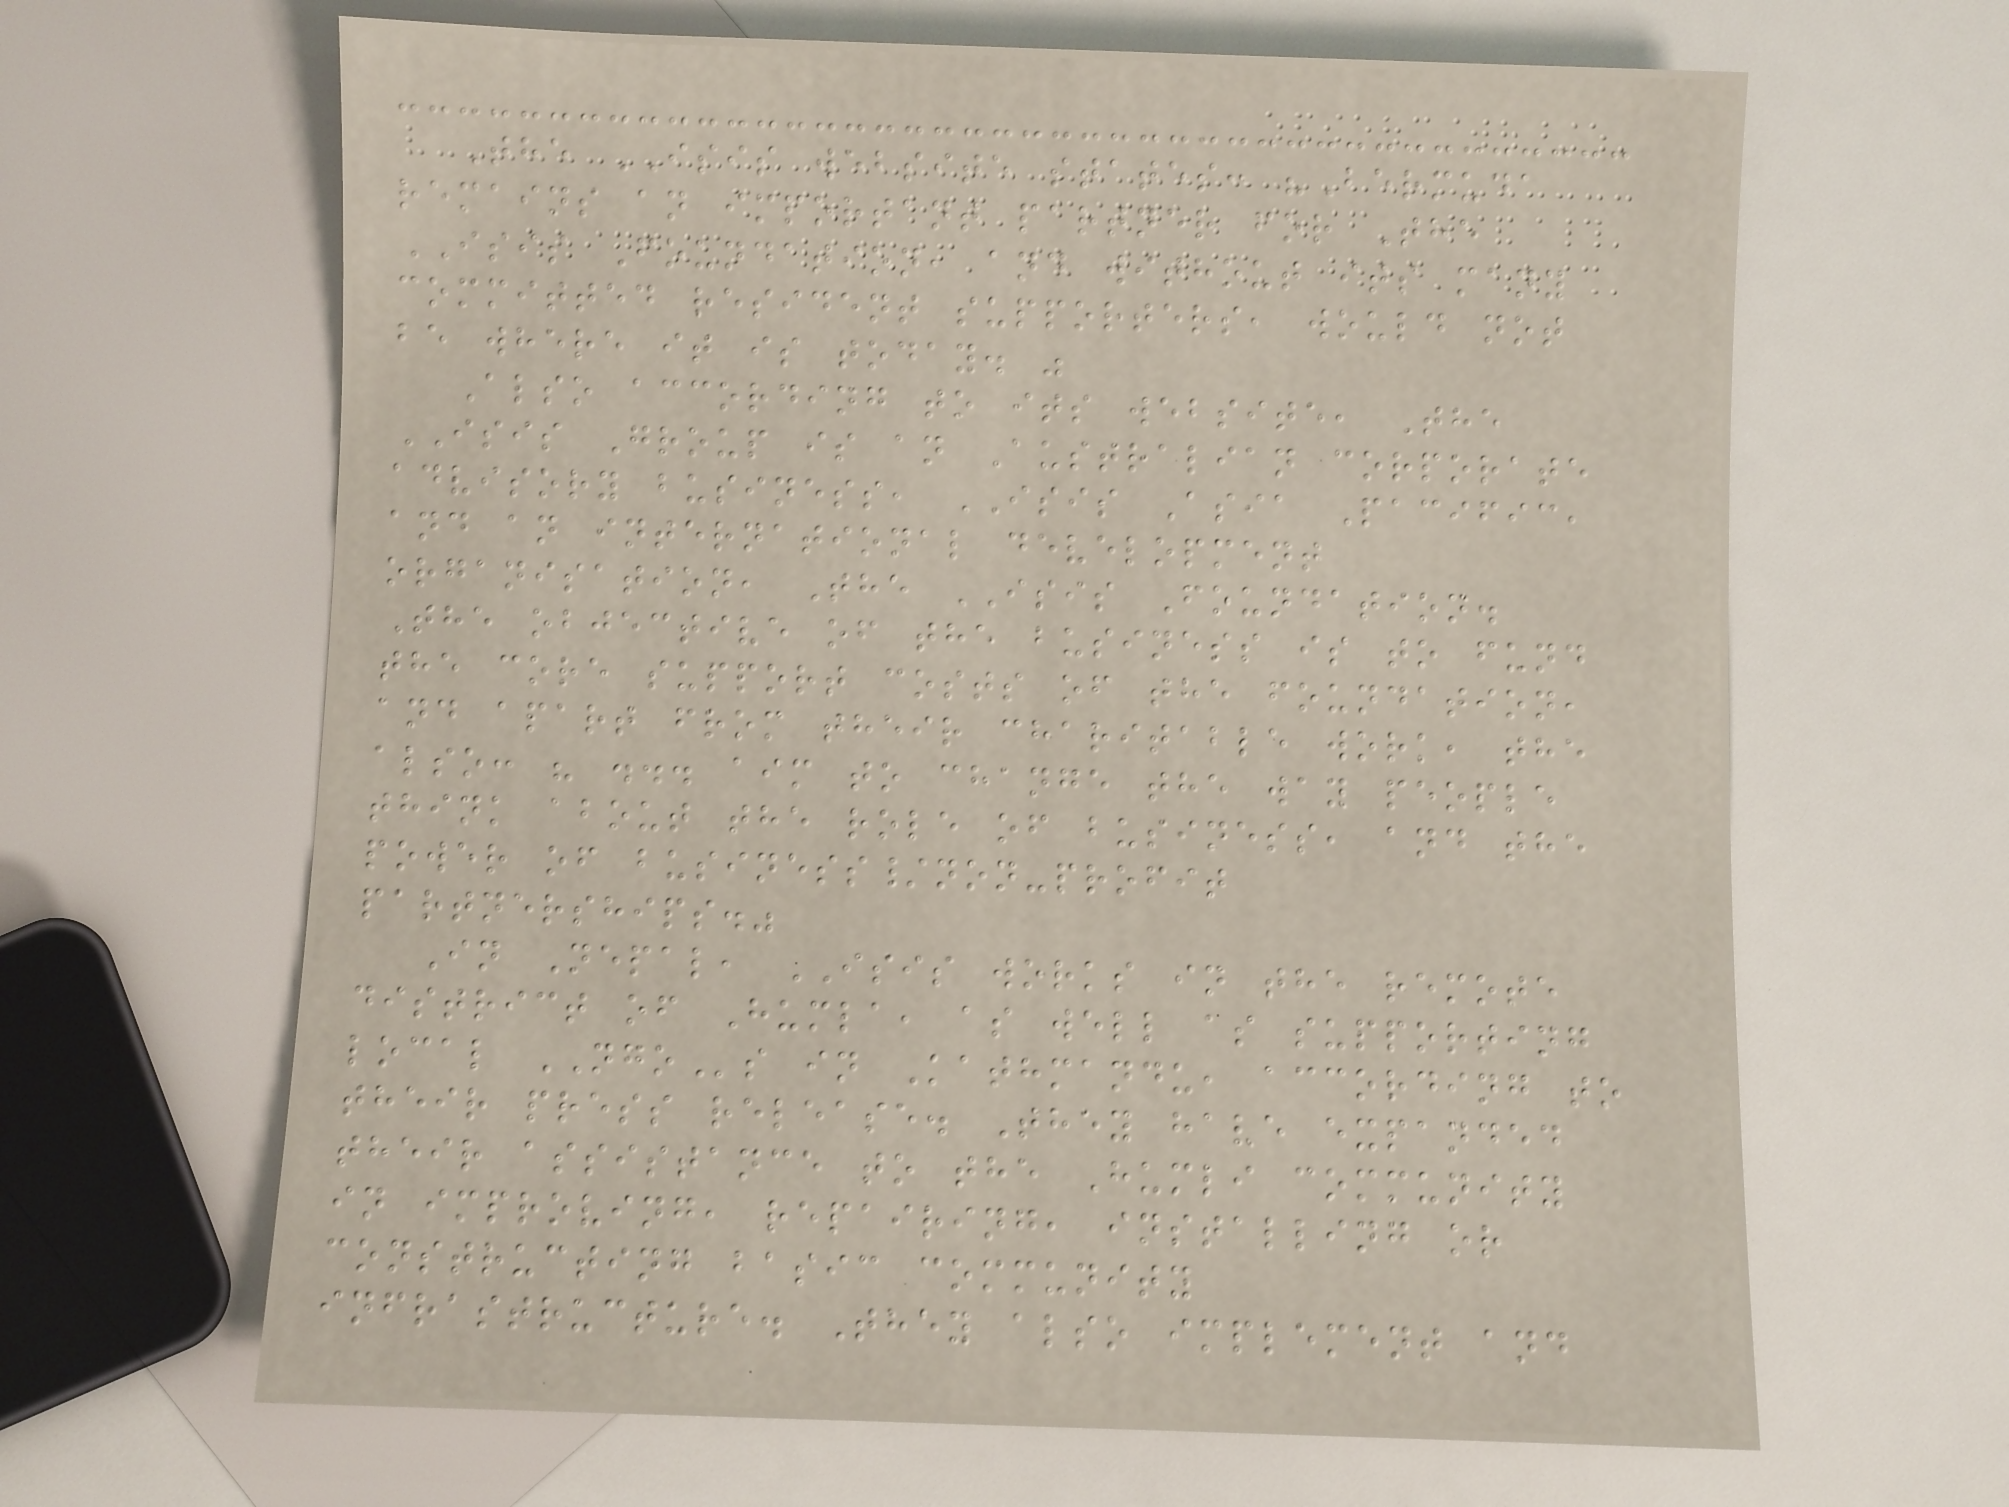The ISIS website states: "Bermuda
remains an important partner for The
ISIS Foundation, and without its many
committed resident supporters, would not
be where it is today. "
Also according to its website, The
ISIS Group is an Australian corporate
advisory business, ISIS Asia Pacific,
and an international development
organisation, The ISIS Foundation.
The objective of the business is to fund
the core support costs of the foundation,
and apart from their charitable work, the
also: " ... aim to change the way people
think about the role of business, and the
power of business/non-profit
partnerships."
In Nepal, ISIS works in the remote
district of Humla, as well as supporting
local NGOs in Kathmandu, according to
their press release. They have expanded
their assistance to the Humli community
in improving, repairing, installing or
constructing basic community
infrastructure. They also implement and
